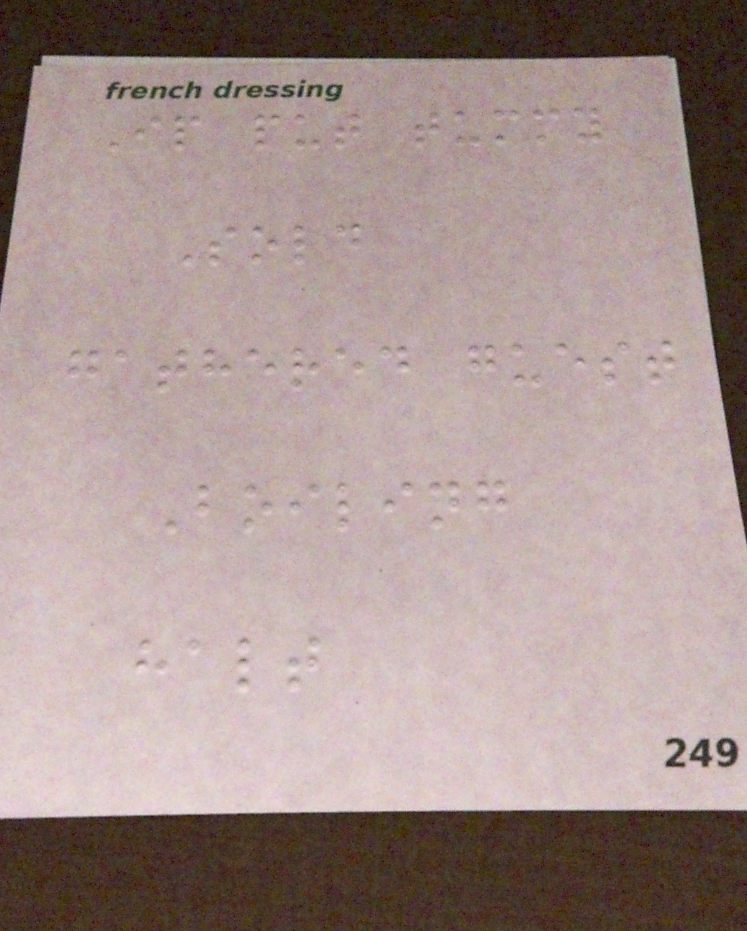Ip put tummy
Sold
gathered guest
Boiling
halt
